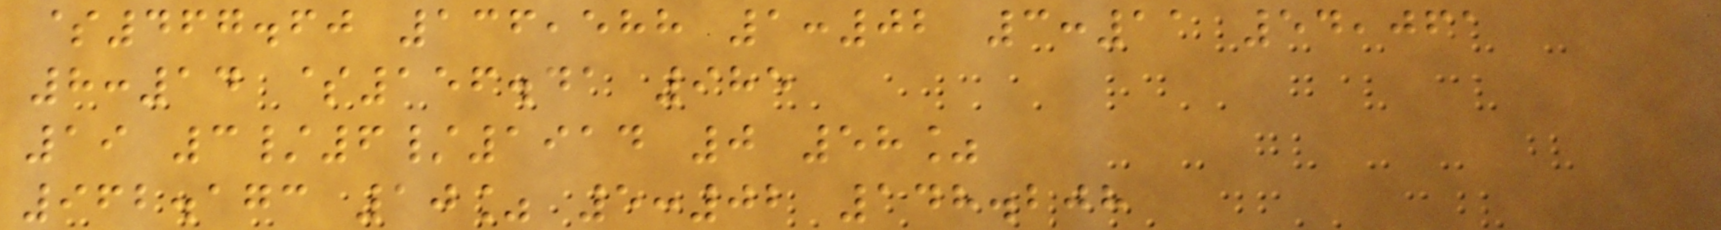$467.60 136,588 1:02 3:11 54,061
8:14 $156.41 985
19 3/6/1914 0 58%
962.173 10% 5:02 148.208
